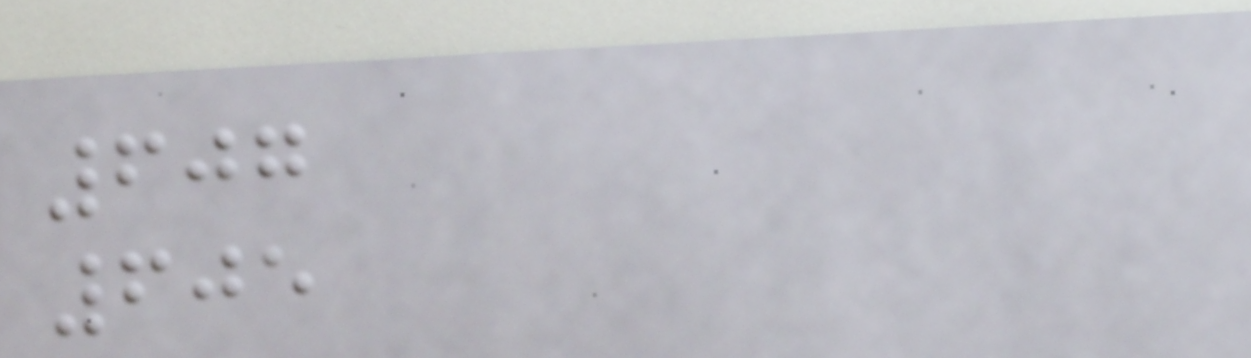607
605
